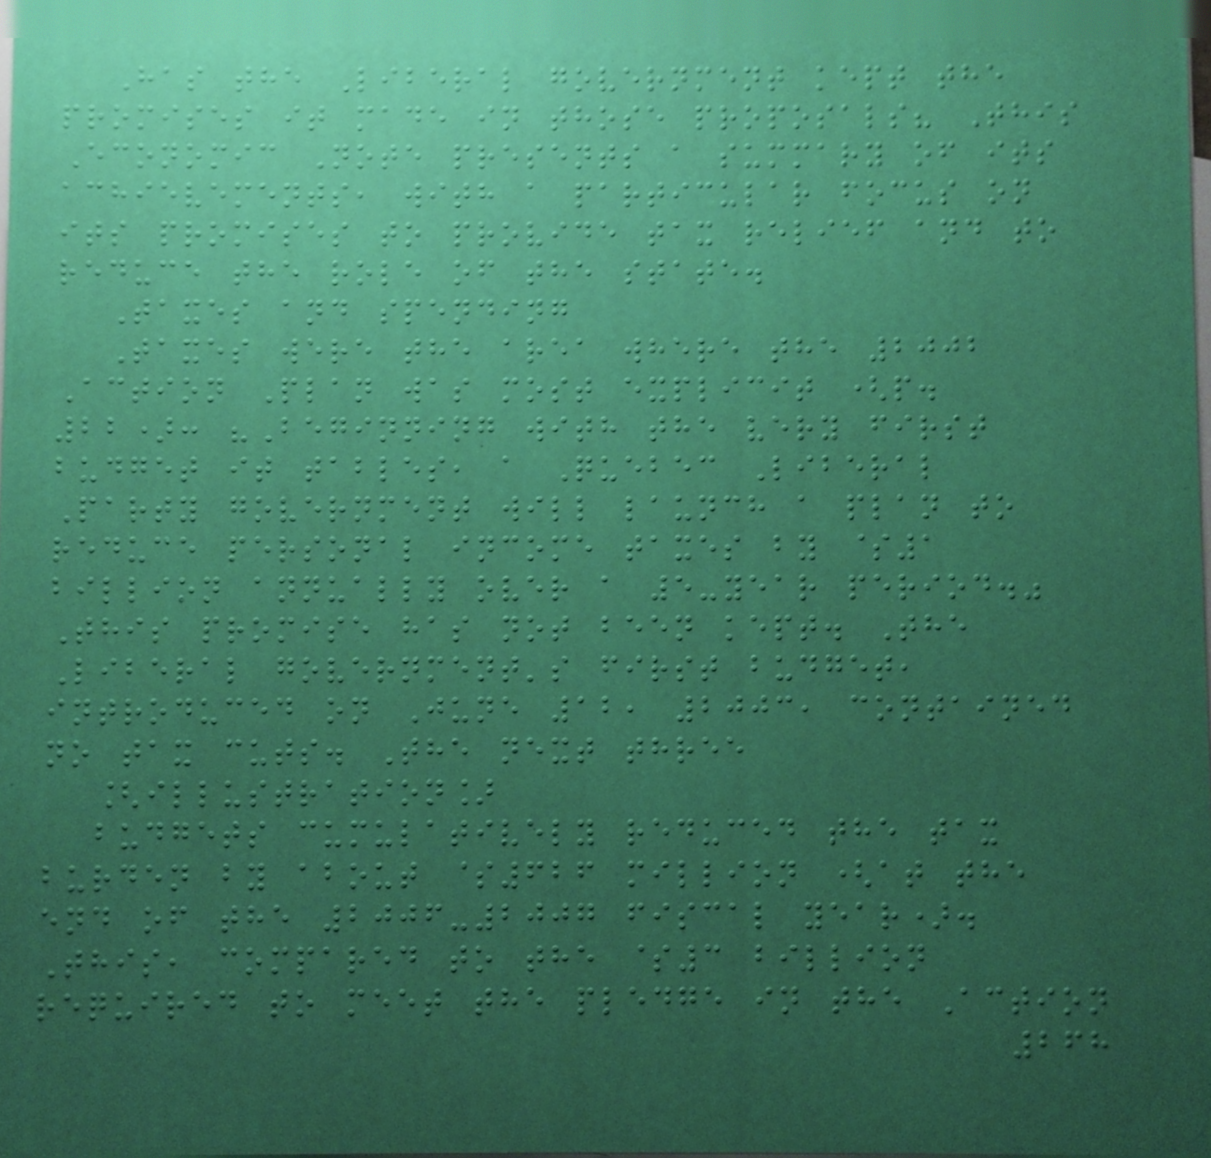Has the Liberal government kept the
promises it made in those proposals? This
Economic Note presents a summary of its
achievements, with a particular focus on
its promises to provide tax relief and to
reduce the role of the state.
Taxes and spending
Taxes were the area where the 2002
Action Plan was most explicit (p.
22): "Beginning with the very first
budget it tables, a Quebec Liberal
Party government will launch a plan to
reduce personal income taxes by $1
billion annually over a 5-year period."
This promise has not been kept. The
Liberal government's first budget,
introduced on June 12, 2003, contained
no tax cuts. The next three
[illustration]
budgets cumulatively reduced the tax
burden by about $626 million (at the
end of the 2006-2007 fiscal year).
This, compared to the $3 billion
required to meet the pledge in the Action
268
